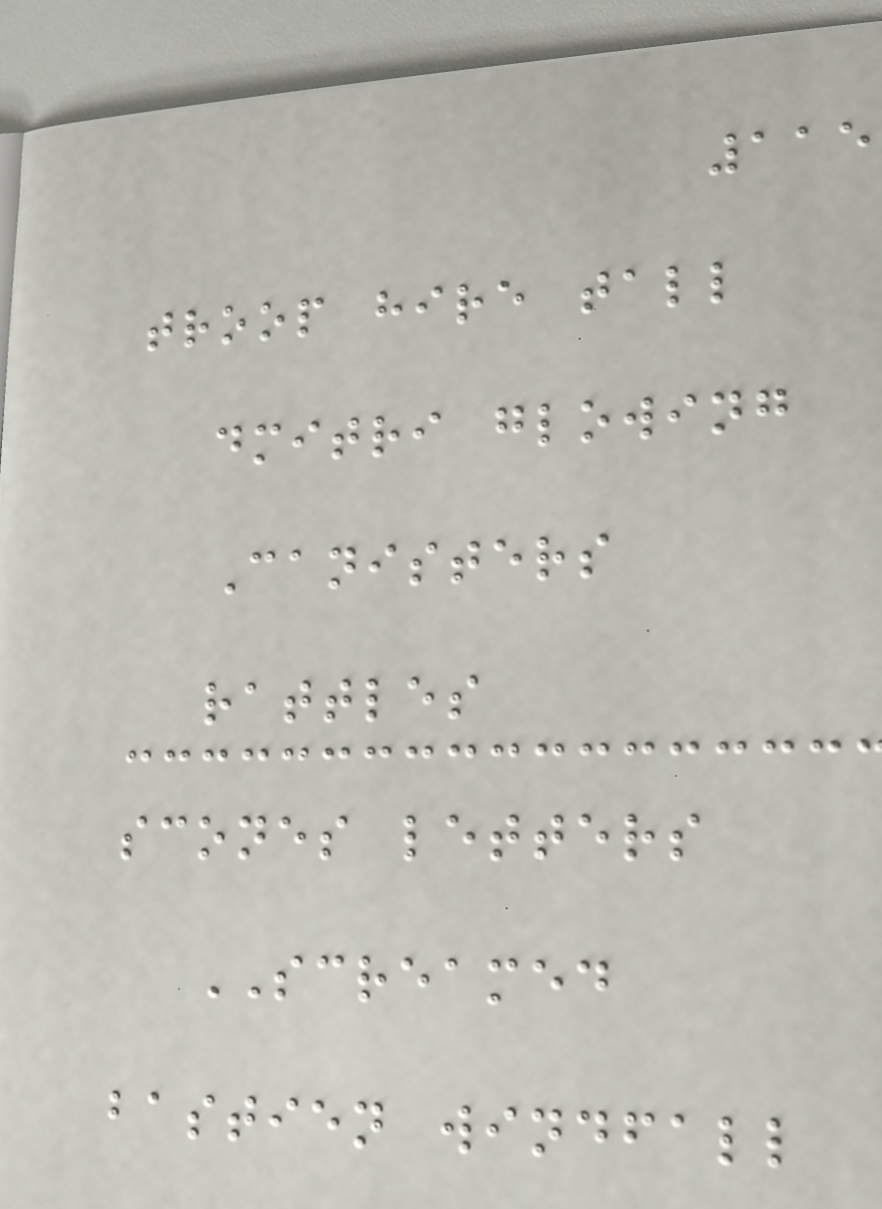115
troop hire tall
dmitri glowing
Canisters
rattles
scones letters
SCREAMED
bastien windfall
